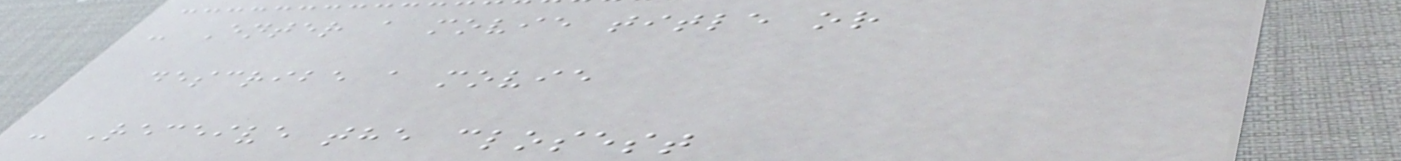- Enter a movie title or
describe a movie
- Receive the closest
